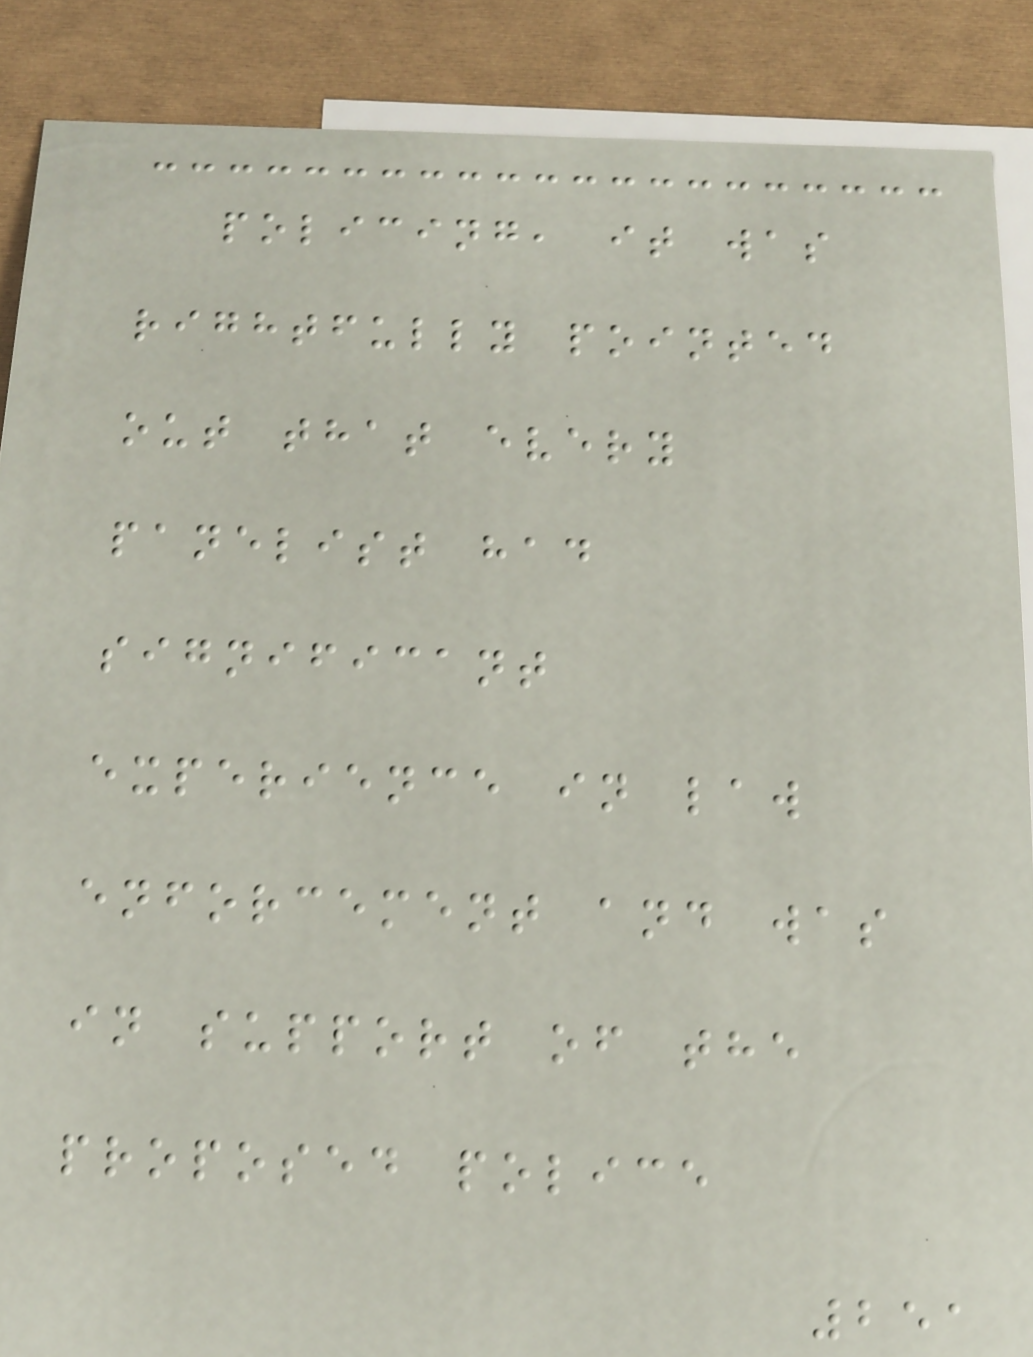policing, it was
rightfully pointed
out that every
panelist had
significant
experience in law
enforcement and was
in support of the
proposed police
251
